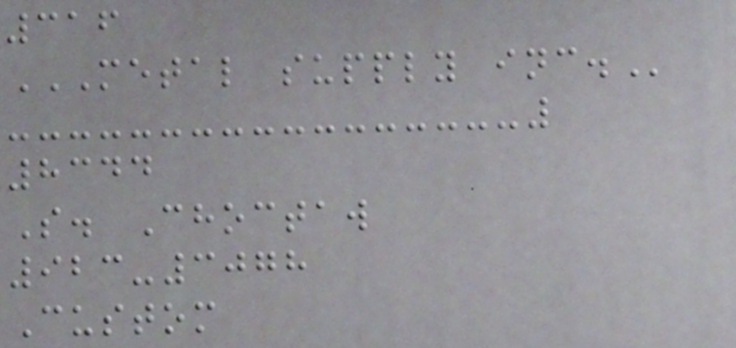316
METAL SUPPLY INC.
8344
S. Choctaw
923-3078
Custom
